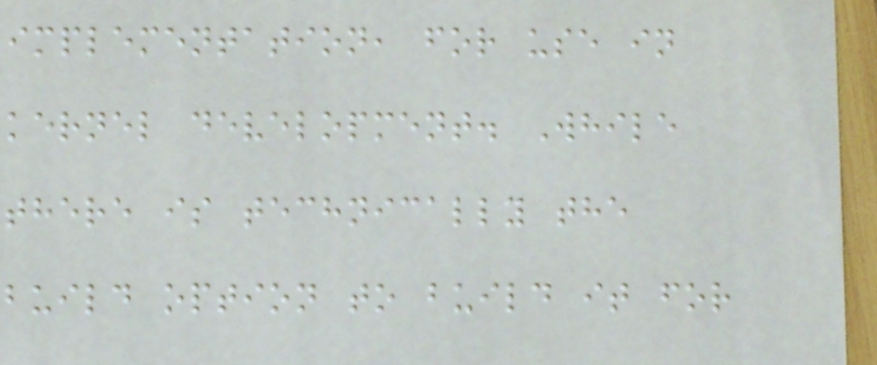implementation, for use in
kernel development. While
there is technically the
build option to build it for
